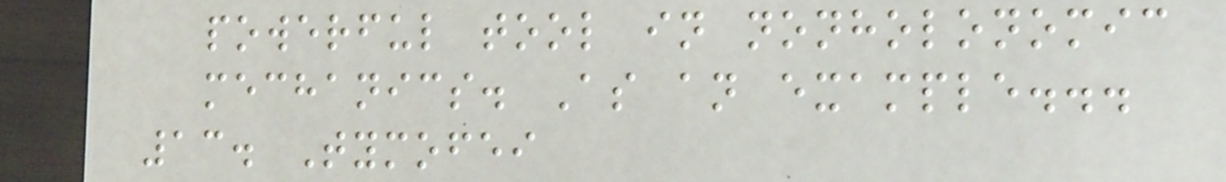powerful tool in nonholonomic
mechanics. As an example...
13. Tymofei
